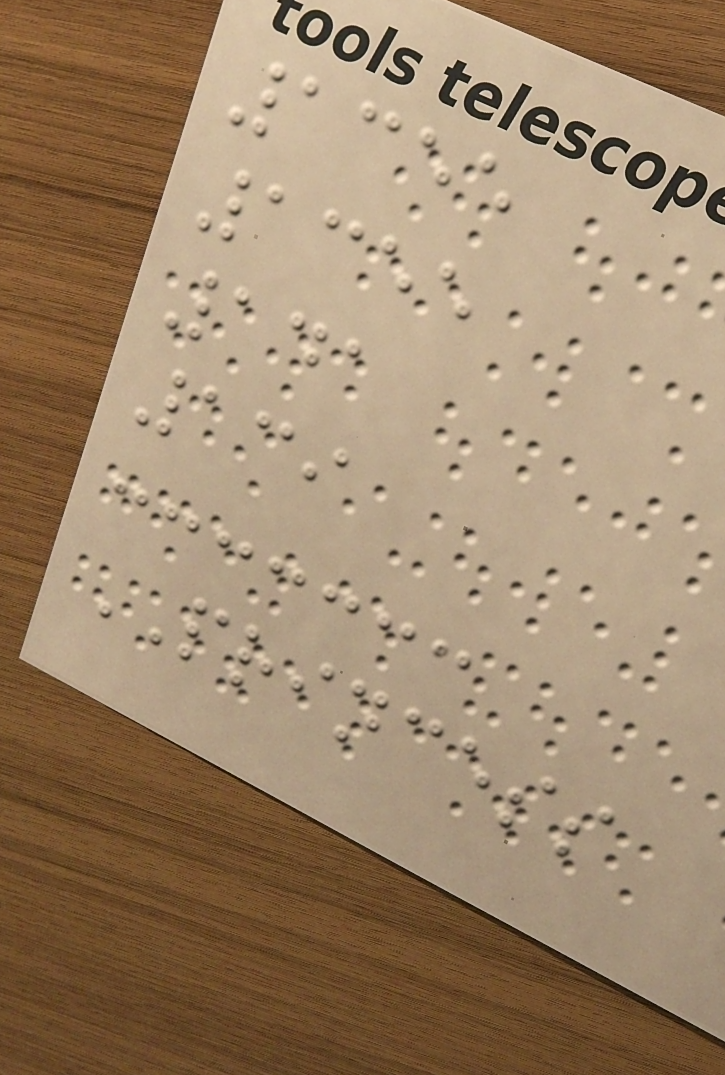1355
1355
141
139
PRINCESS
